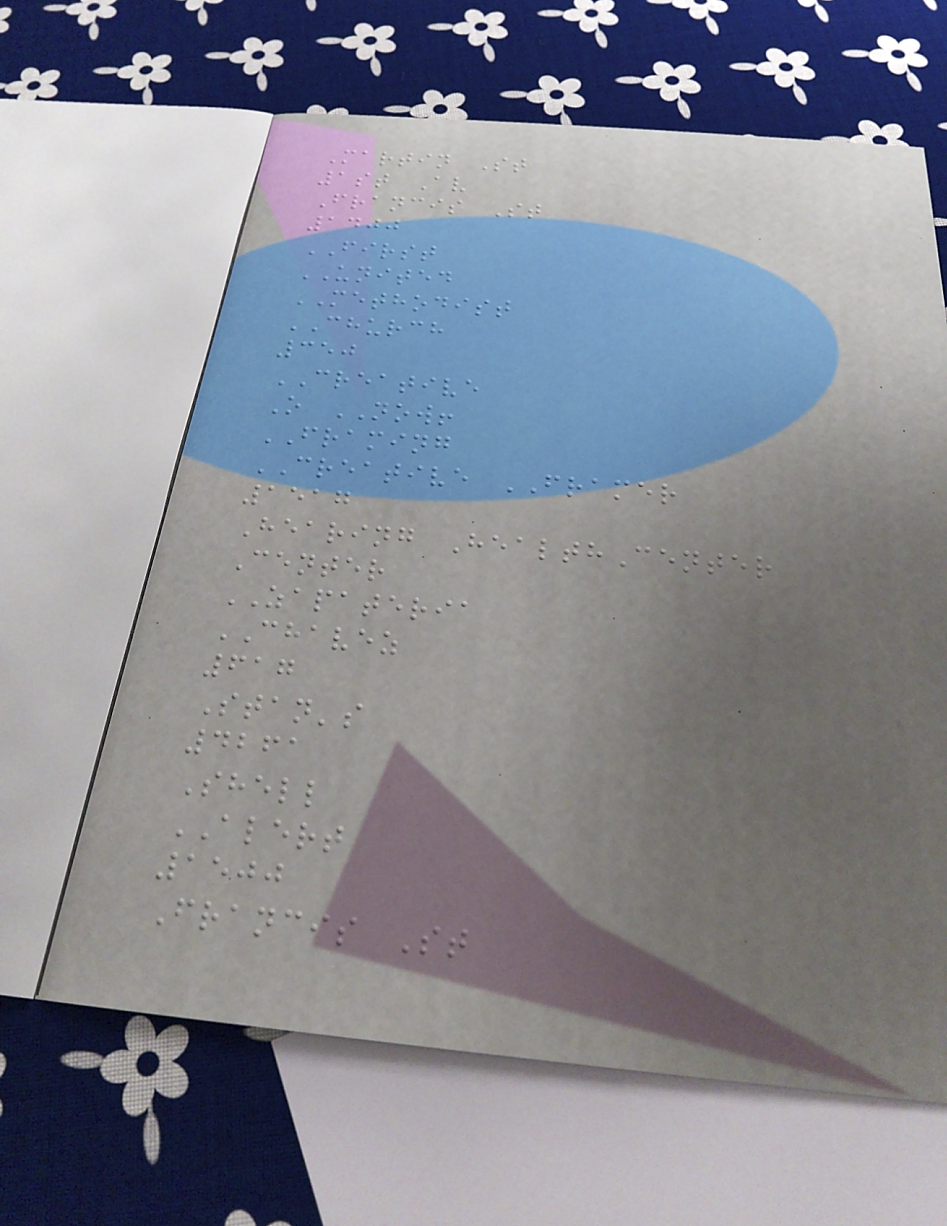Martin St
1st Av
Francis St
1400
FIRST
UNITED
METHODIST
CHURCH
350
CREATIVE
O NOW!
FRAMING
CREATIVE FRAMER
1517
Hearing HealthCenter
Center
ZAPATERIA
CHAVEZ
617
Stan's
4261
Shell
ALERT
1500
Francis St
